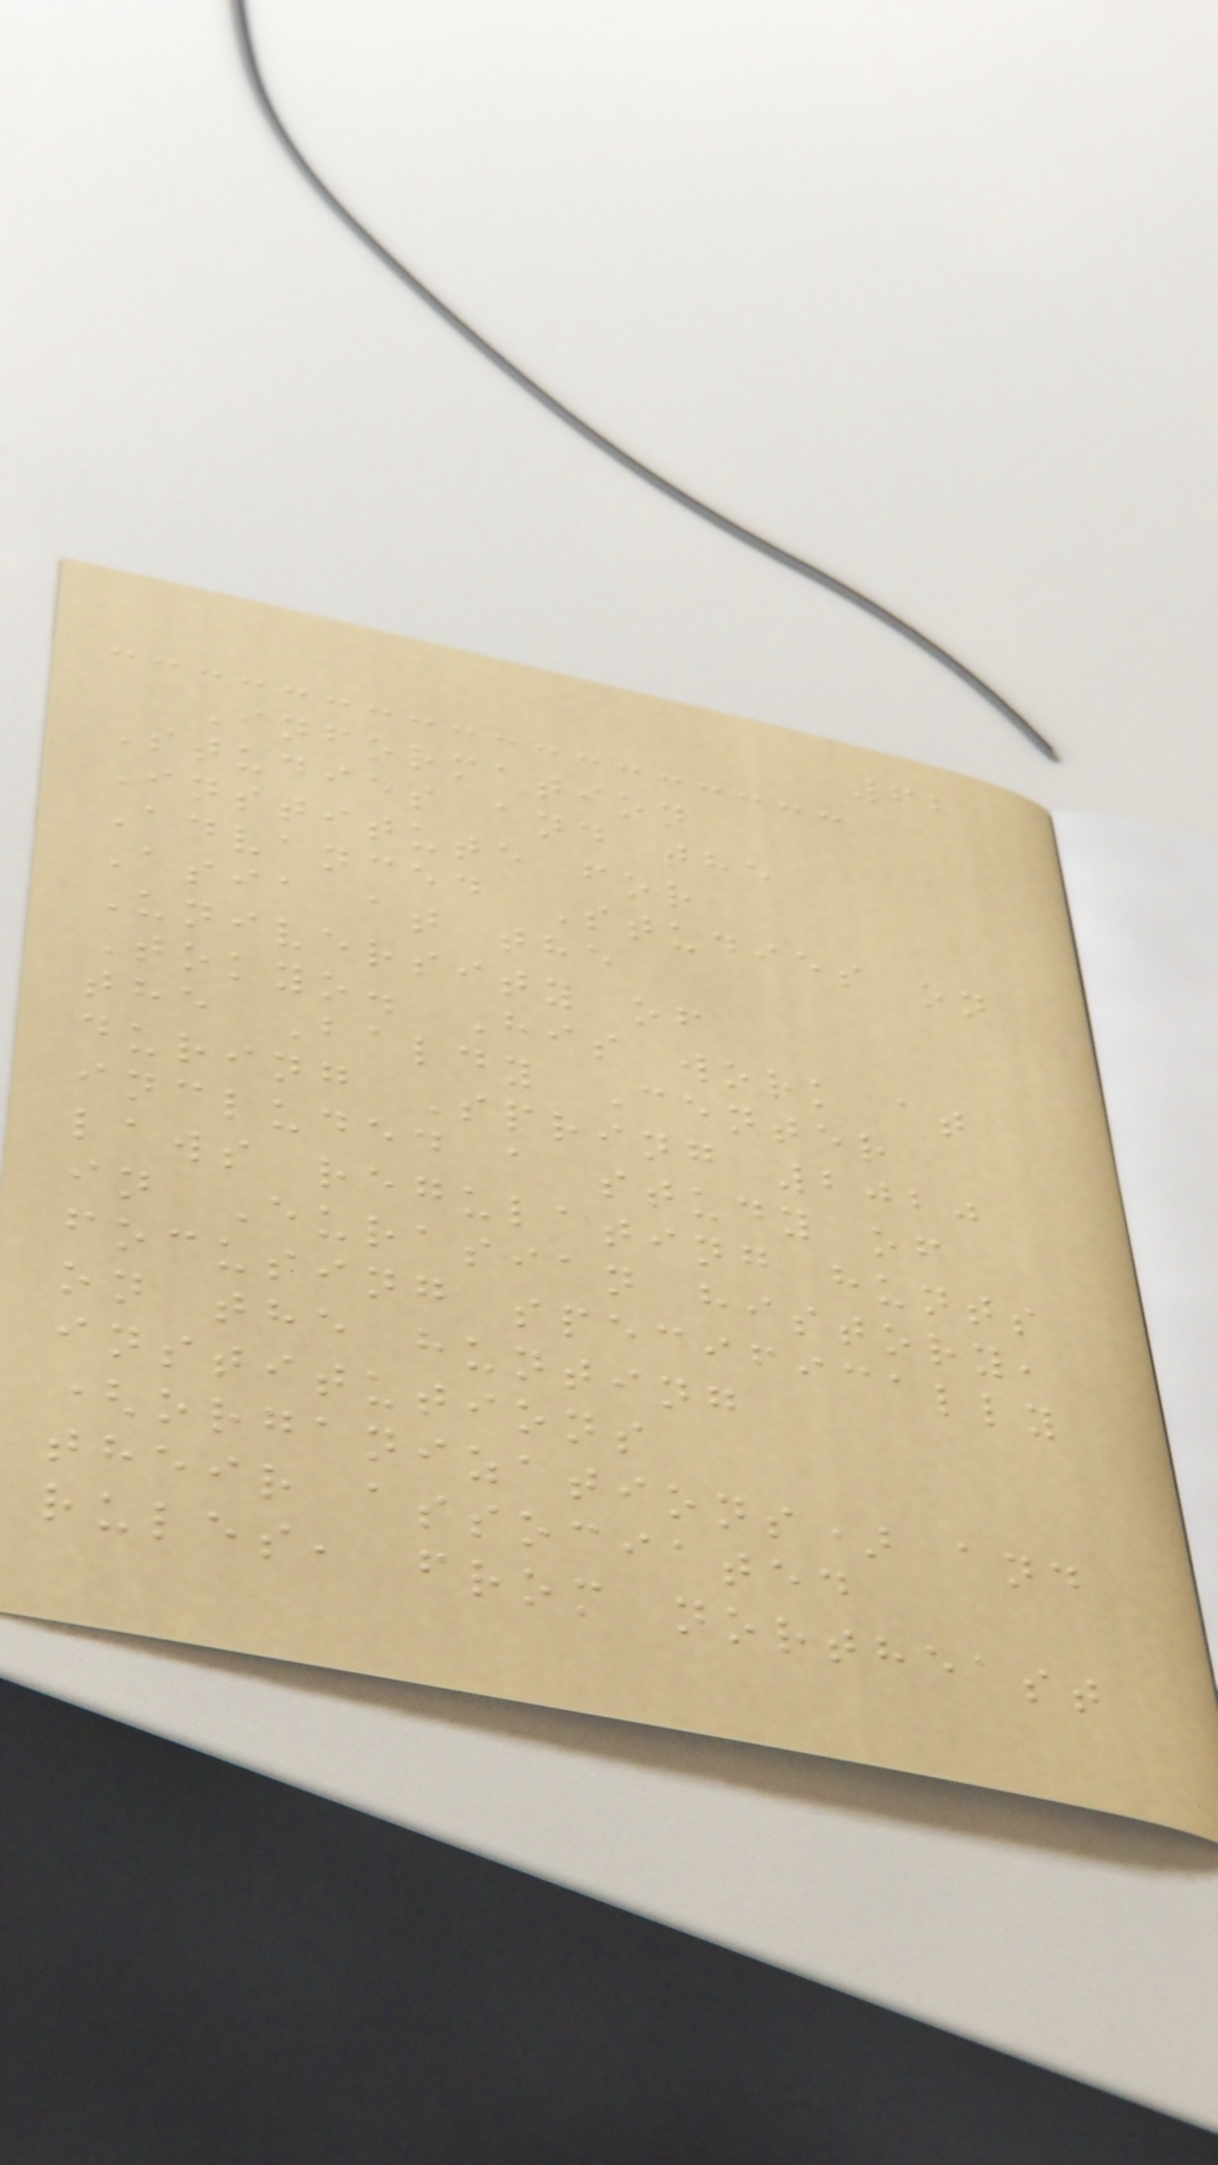62
Information
Studies and the
Institute for
Advanced Studies on
Asia at the
University of
Tokyo. His work at
the Baldy Center
during Spring 2020
included a study of
laws regulating hunts
in Eurasian history,
focusing specifically
on the hunting
institutions
(organizations) and
their associated
rules, from northeast
